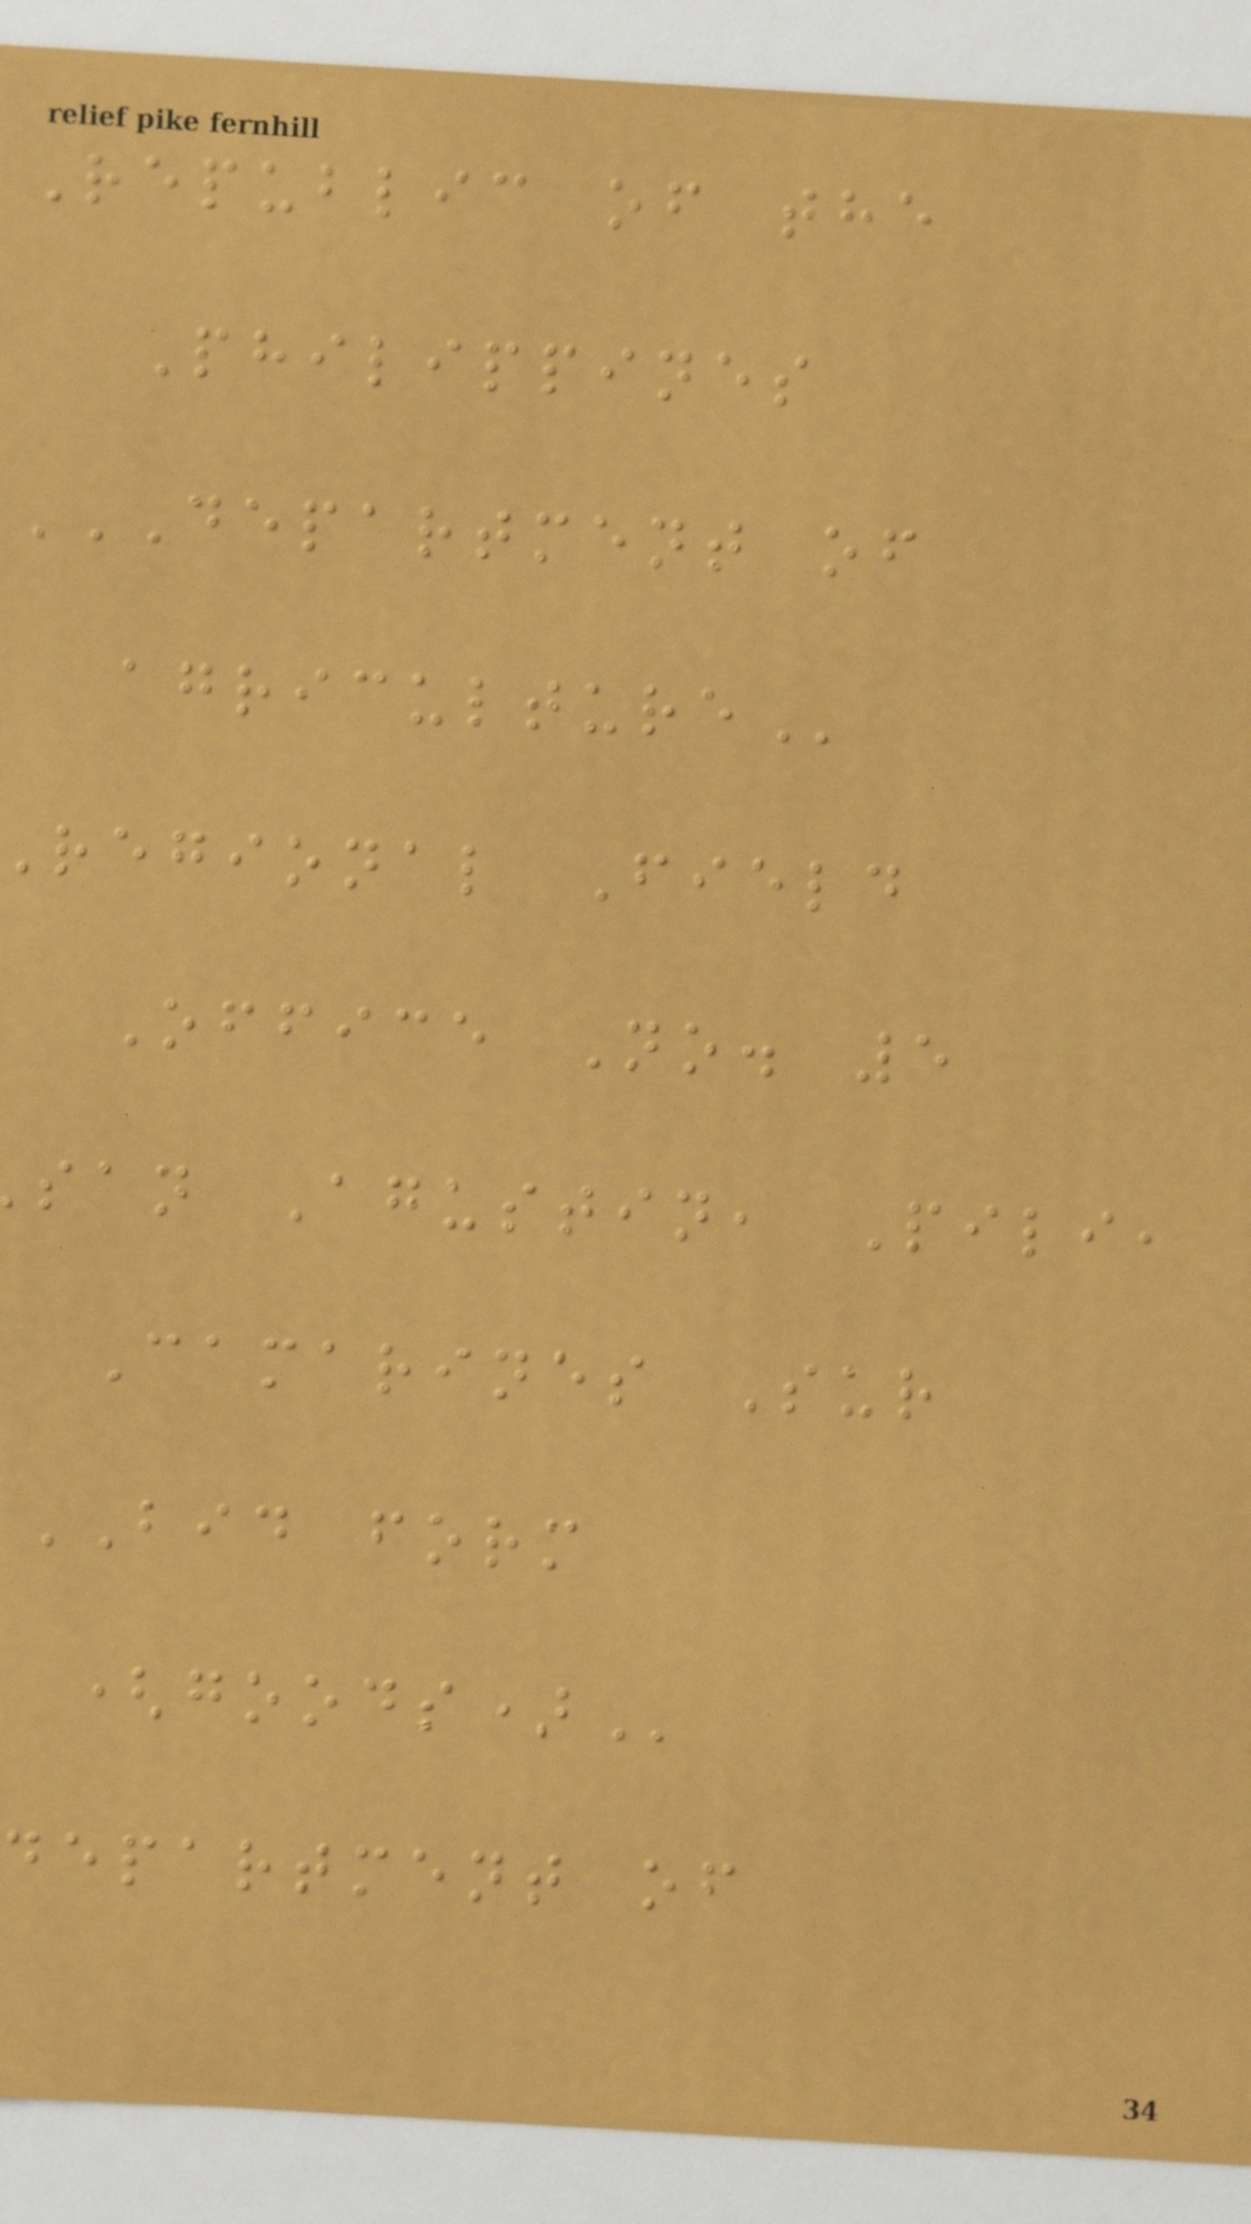Republic of the
Philippines
DEPARTMENT OF
regional Field
Office No. 5
san Agustin, Pili,
Camarines Sur
BID form
department of
